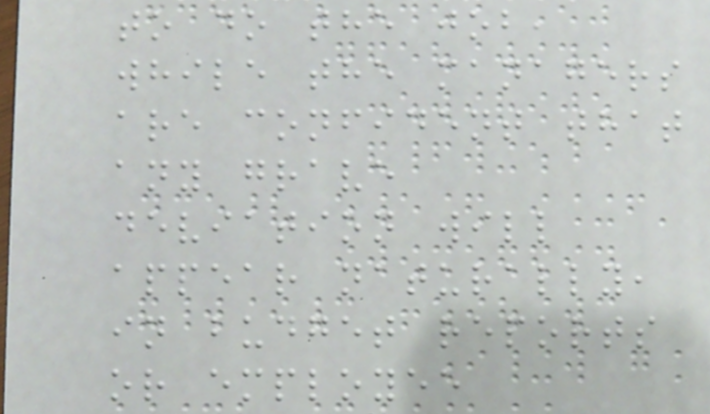to do the job,
while the managers
are confident that
any grave
deviation will
appear naturally,
in budget reports
or employee
